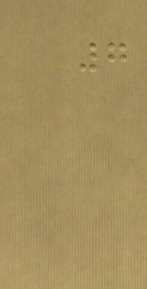7
